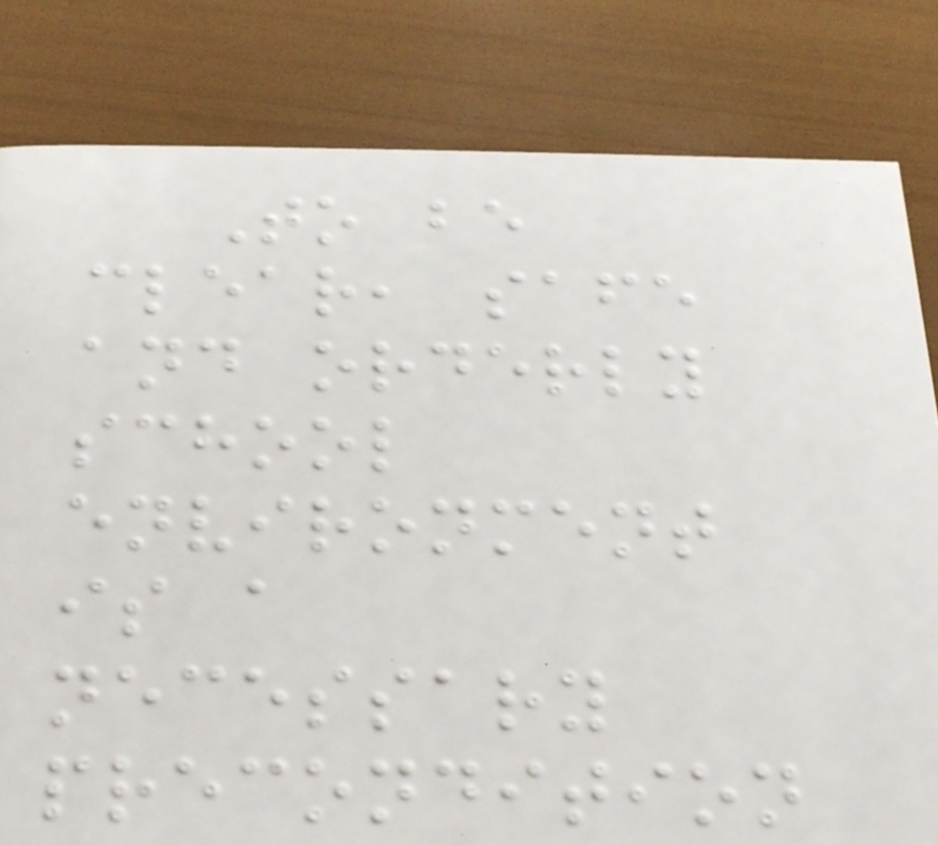To be
clear, safe
and orderly
school
environment
is a
necessary
precondition
